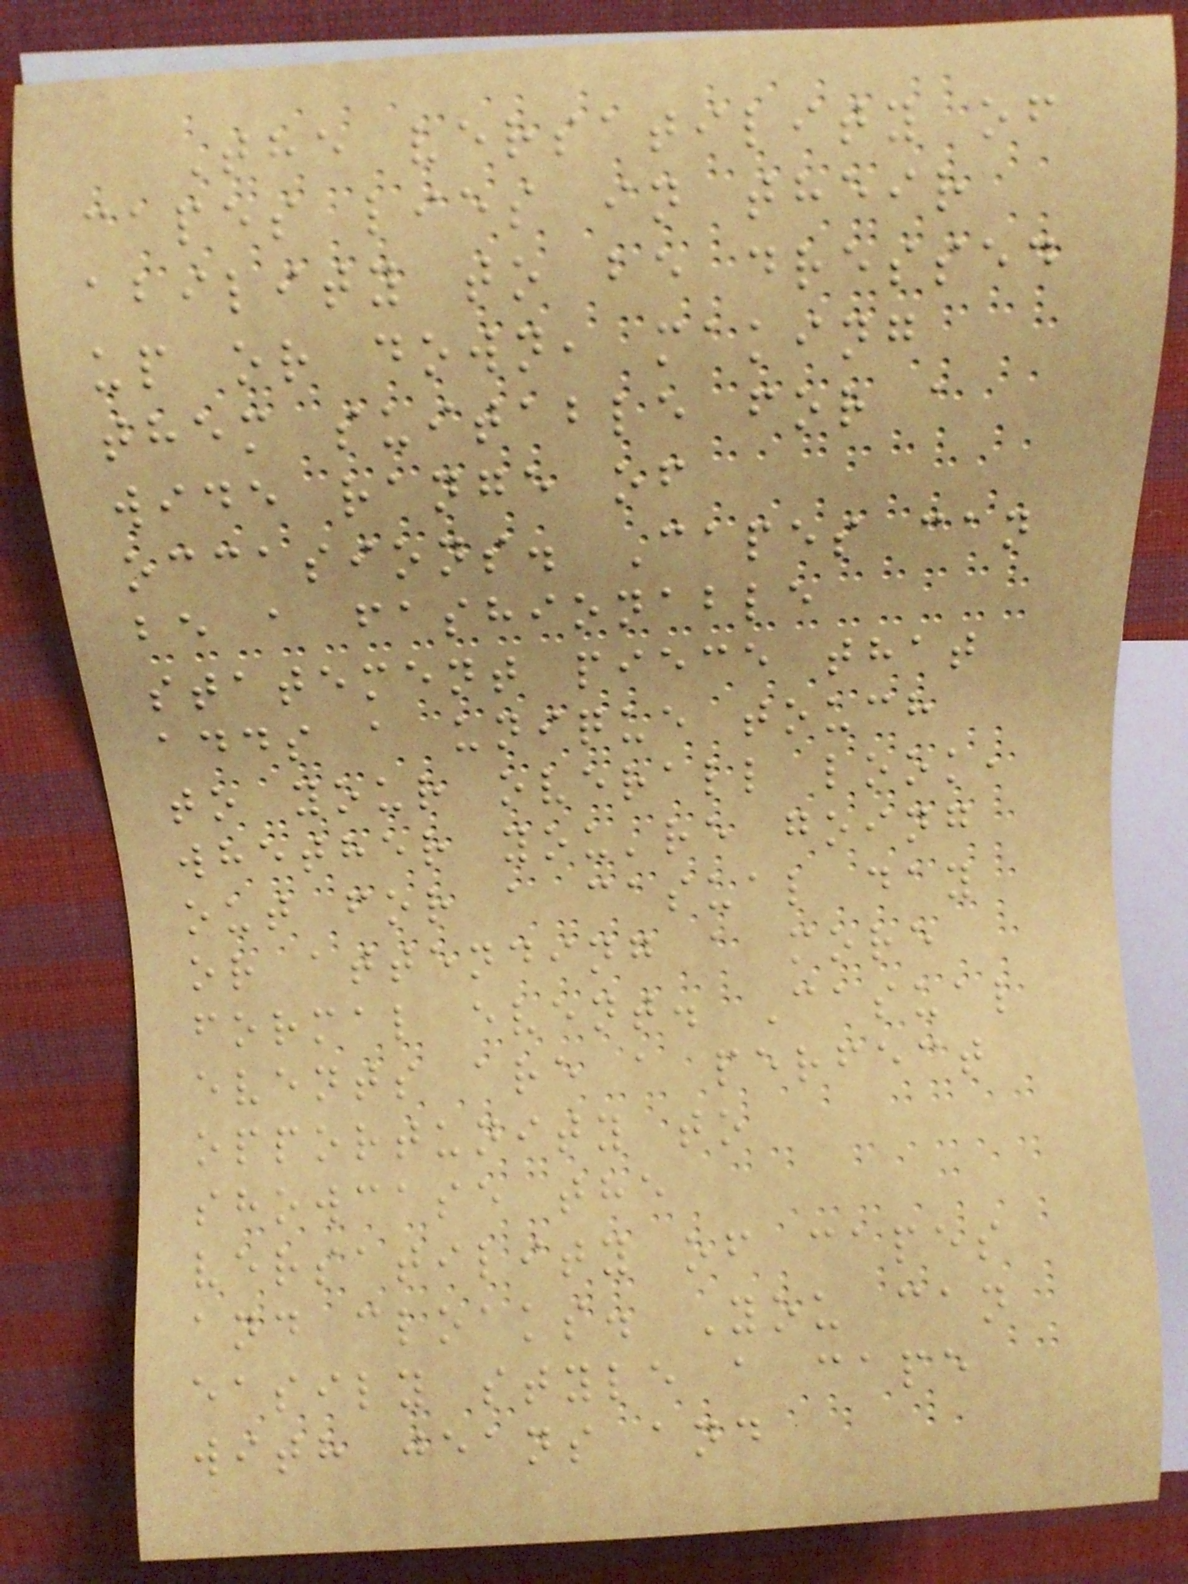The versatility of
capes lies in their
ability to be dressed
up or down, making
them suitable for a
wide range of
occasions. Capes can
be a fashionable
statement piece that
adds a unique touch
to your overall look,
whether you're going
out for a casual day
or attending a more
formal event. Casual
events are a perfect
opportunity to
showcase the
versatility of capes
and cloaks. You can
easily style a cape
with jeans and
